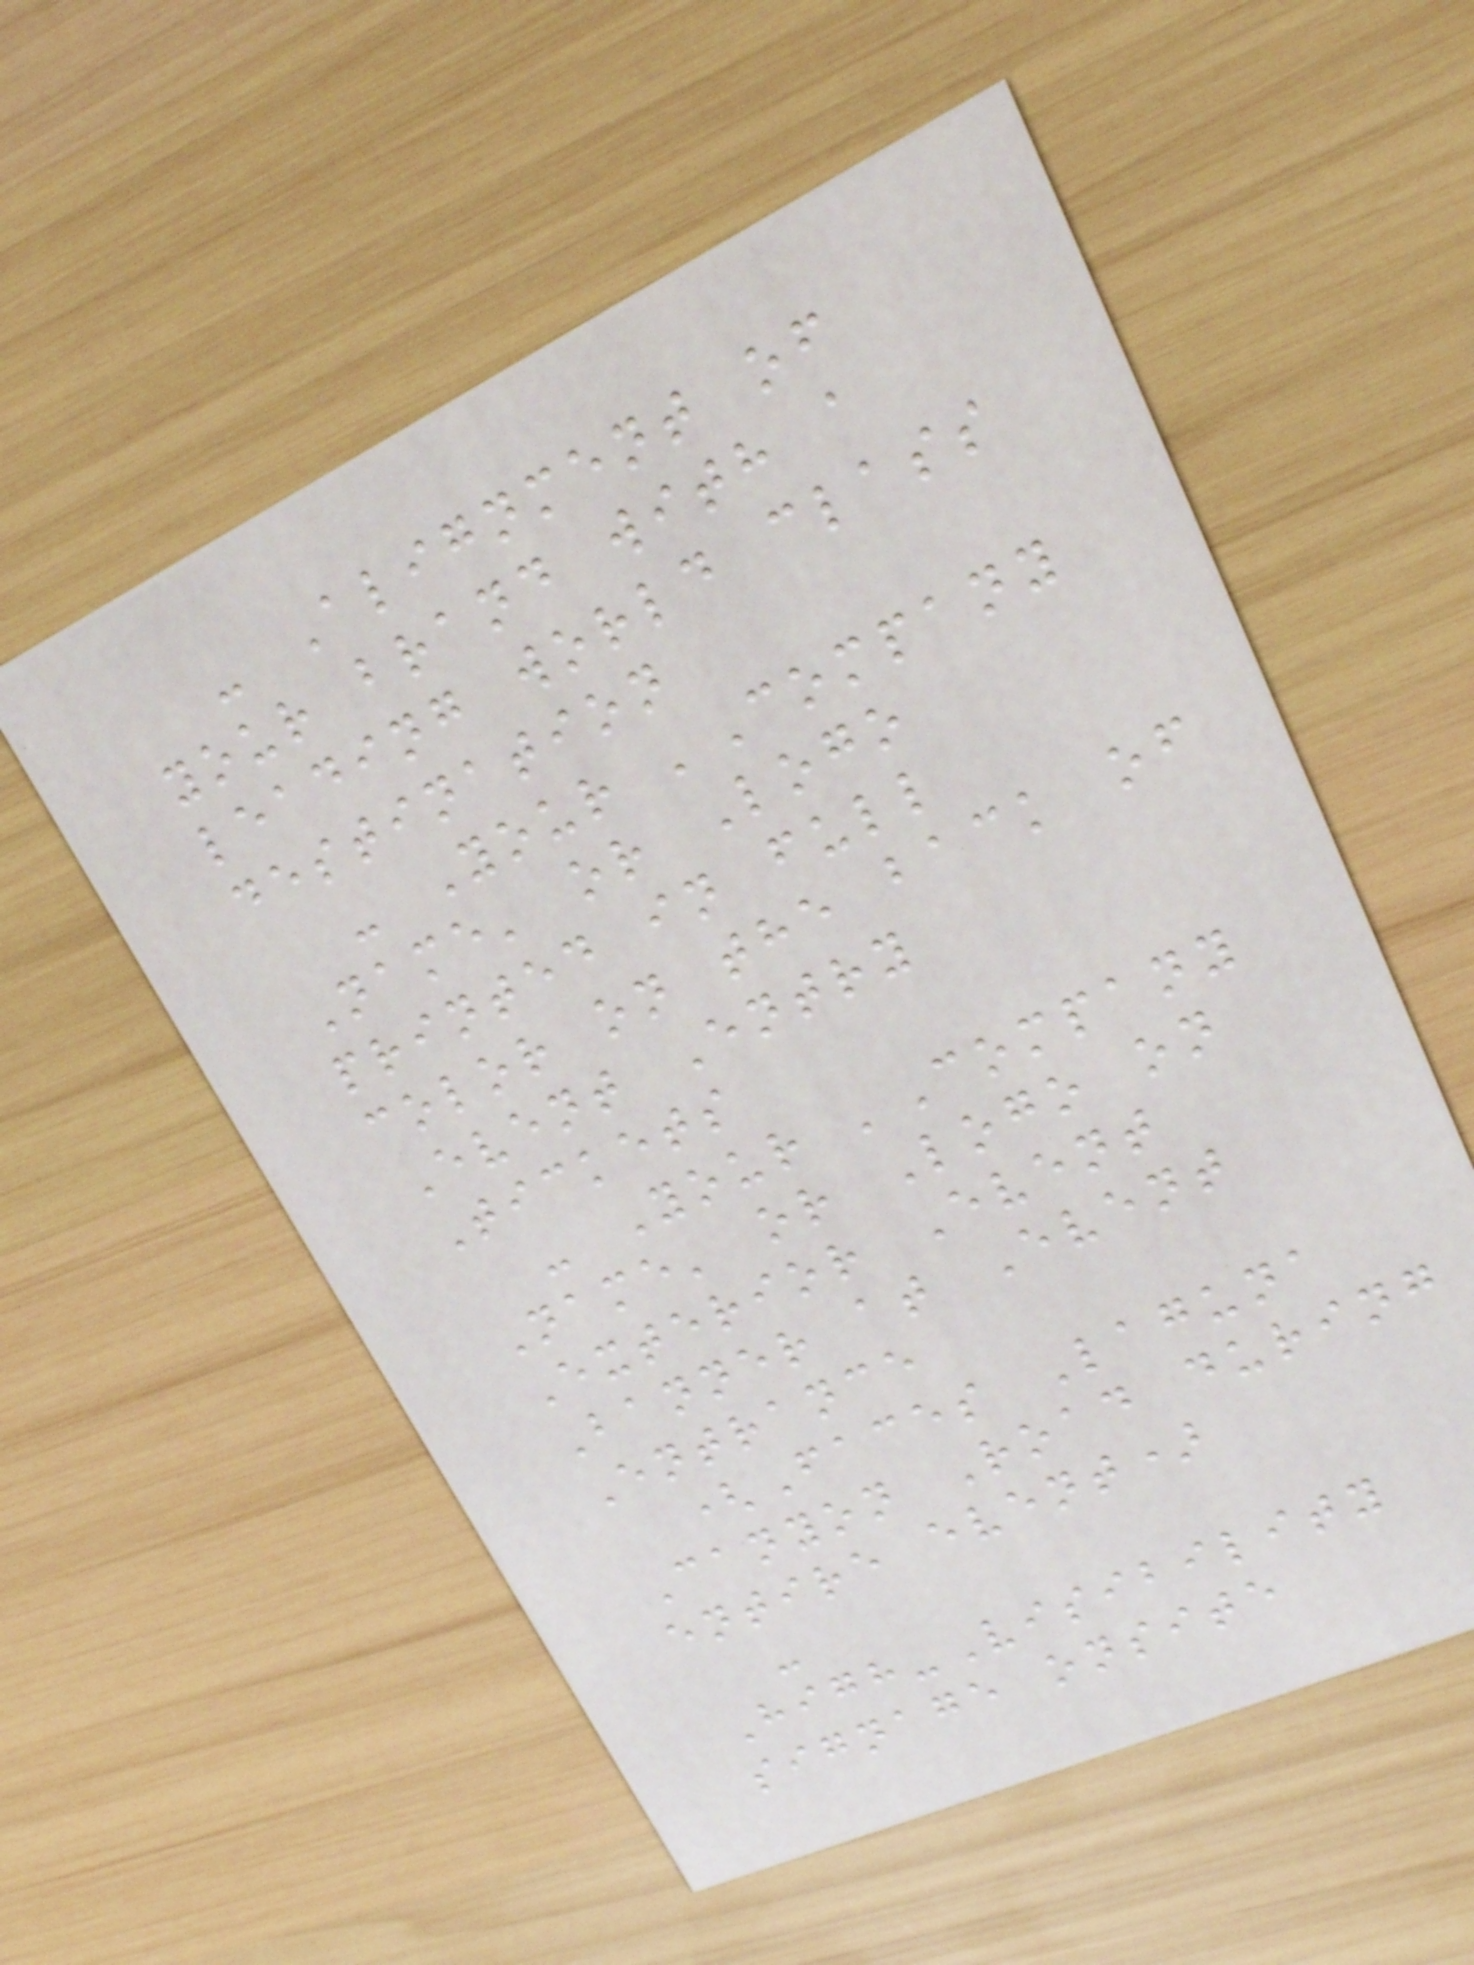- Alignment of
your brand with a
leading world class
destination
- Your 'Company
Name' or Logo
printed in full
color on the back of
Event Entry
Tickets
- Your 'Company
Name' or Logo on
Exterior Event
Banner at Event
Entrance
(Faces Laguna
Canyon Road during
entire event)
-
High-Visibility
signage onsite
